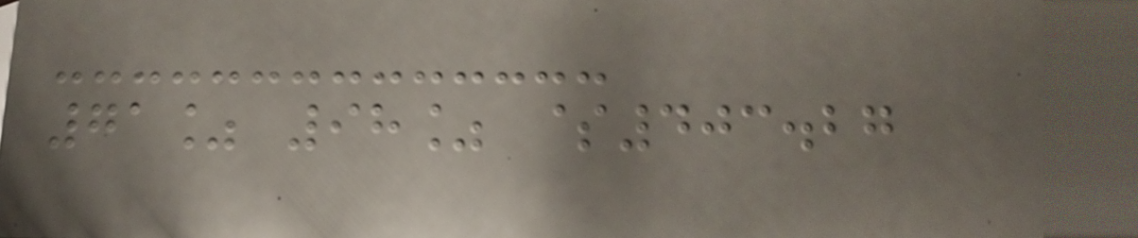71% 98% $403.27
